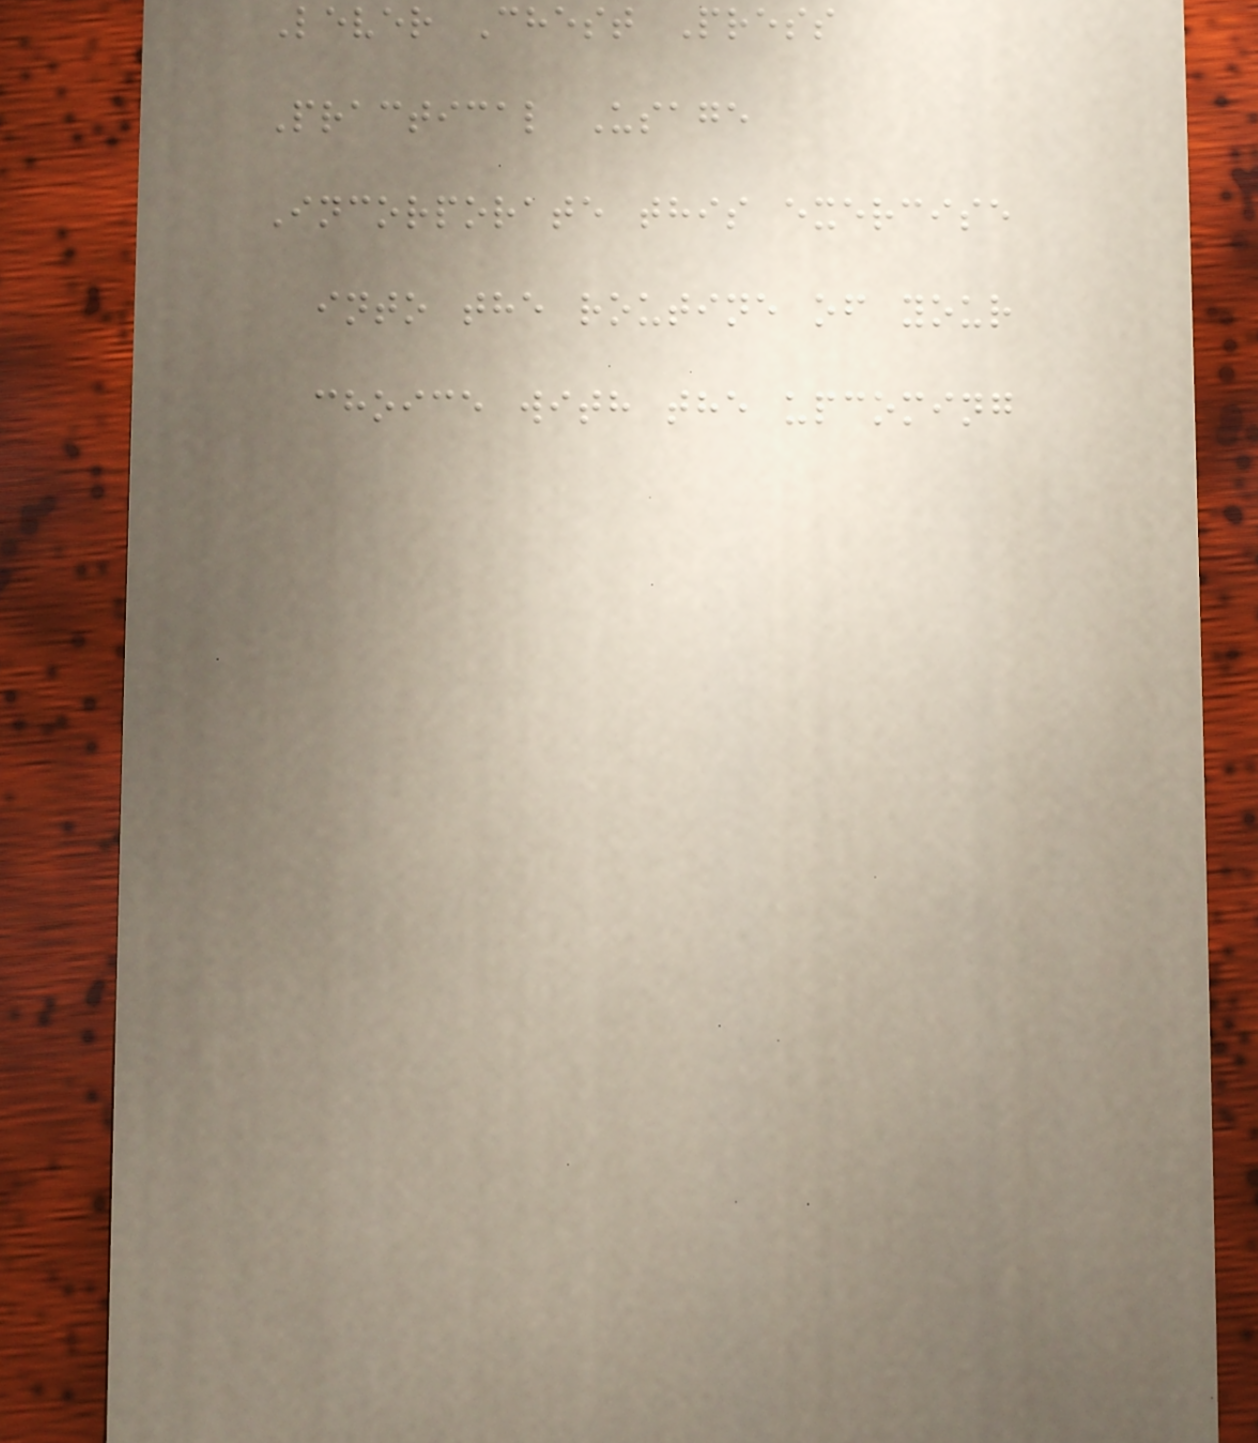Lever Chest Press
Practical Usage
Incorporate this exercise
into the routine of your
choice with the upcoming
